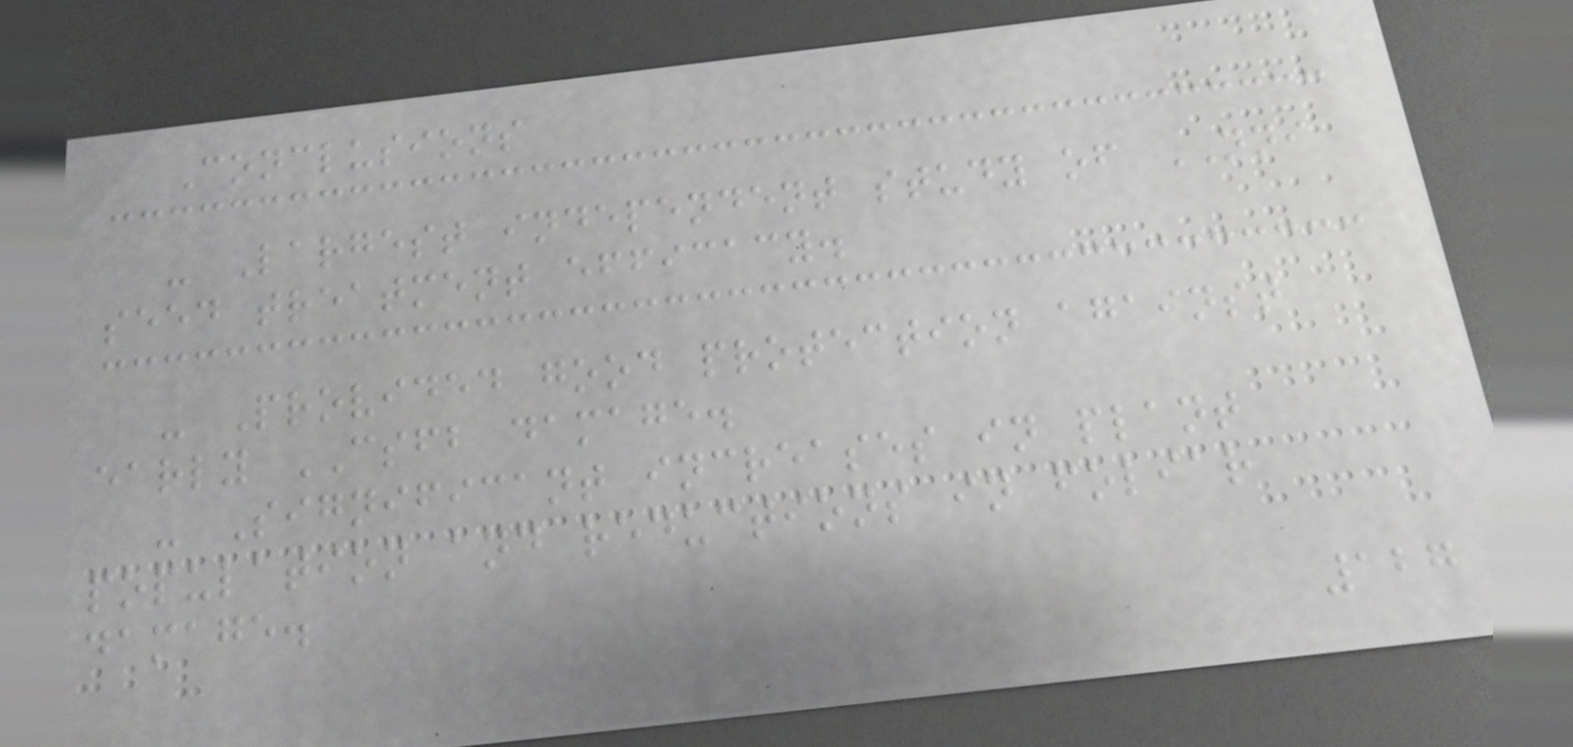Conclusions
- Largest independent study of NNI
seed treatment efficacy.
- Provided good protection against
early CSFB damage.
- Significant increases in plant
population and reductions in foliar
damage.
127
